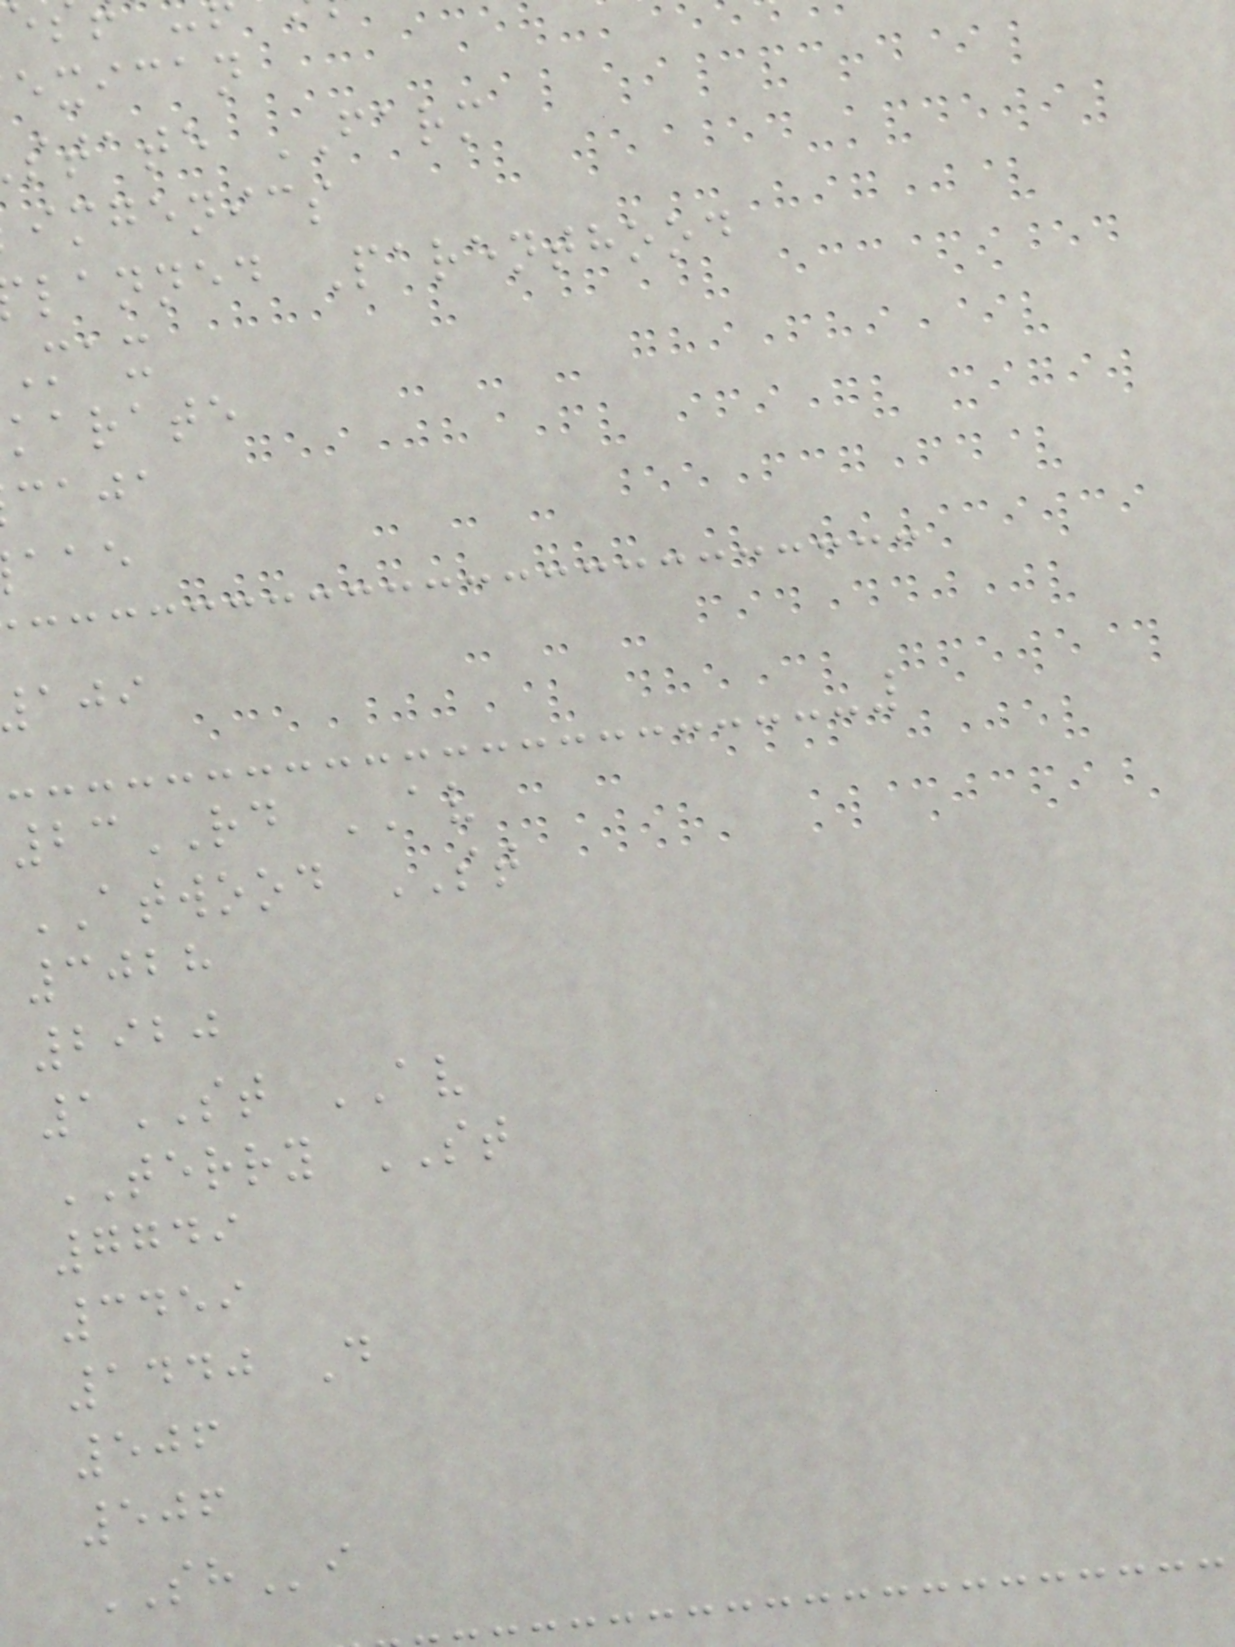exican
state FARM
imgenics
lanned Parenthood
karate
caja
23RD AV
ATWOOD ST
3028
2920
1ST AV
TERRY ST
7749
3459
1440 D
506
506
SHi
